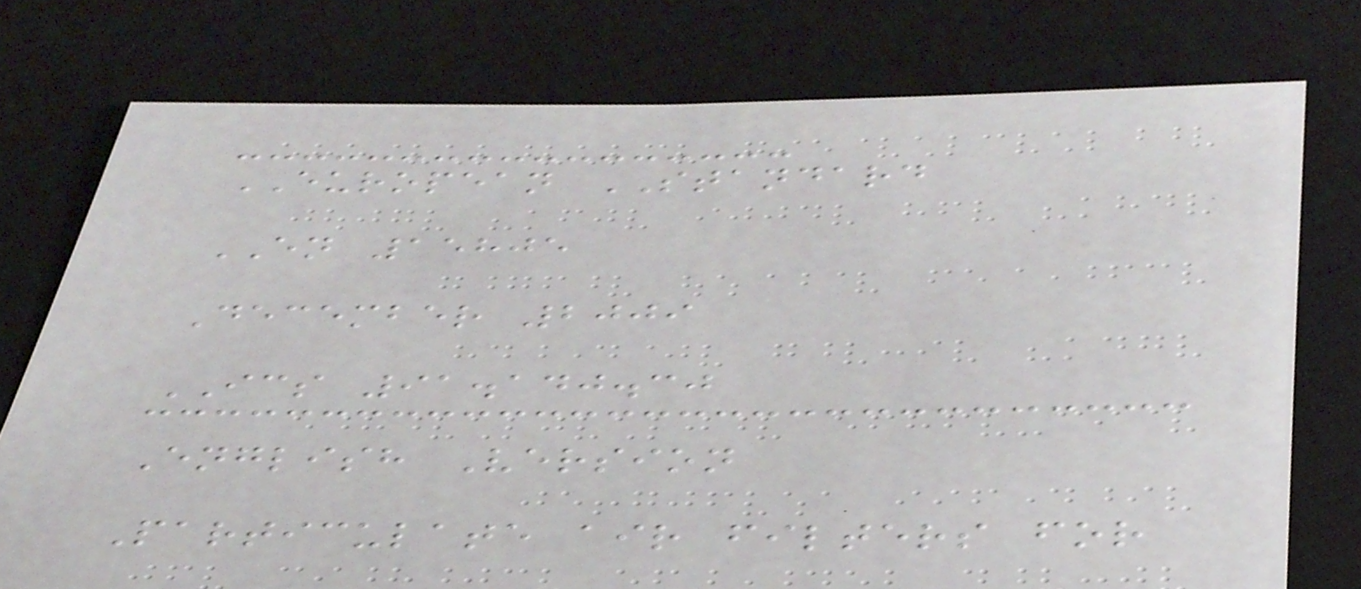EUROPEAN STANDARD
EN 15805
December 2009
ICS 91.140.30
English Version
Particulate air filters for
